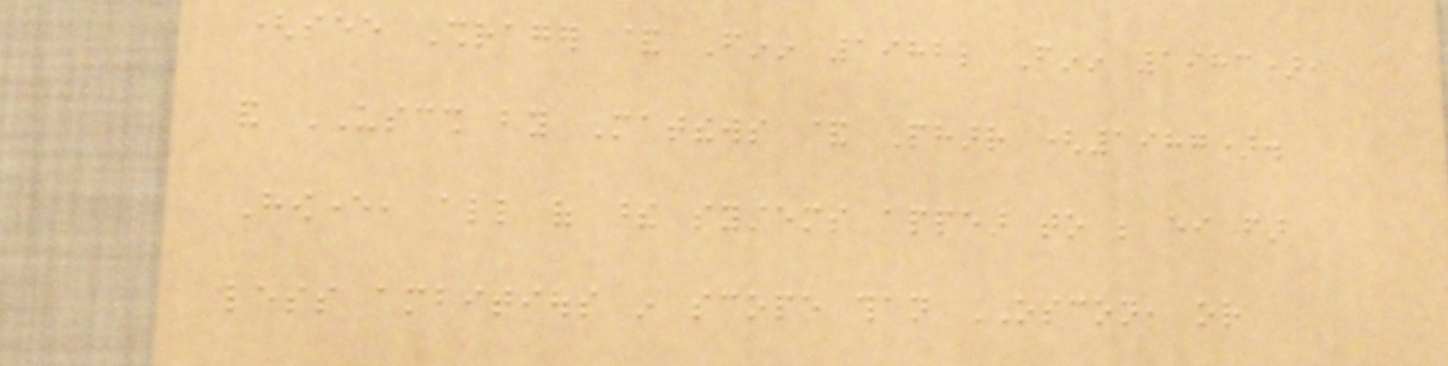(see Shrager & Finin 1982; Finin 1983),
and USCSH by Matthews & Pharr (1987).
However, all of these systems appear to be either far
less ambitious in scope than OSCON, or
